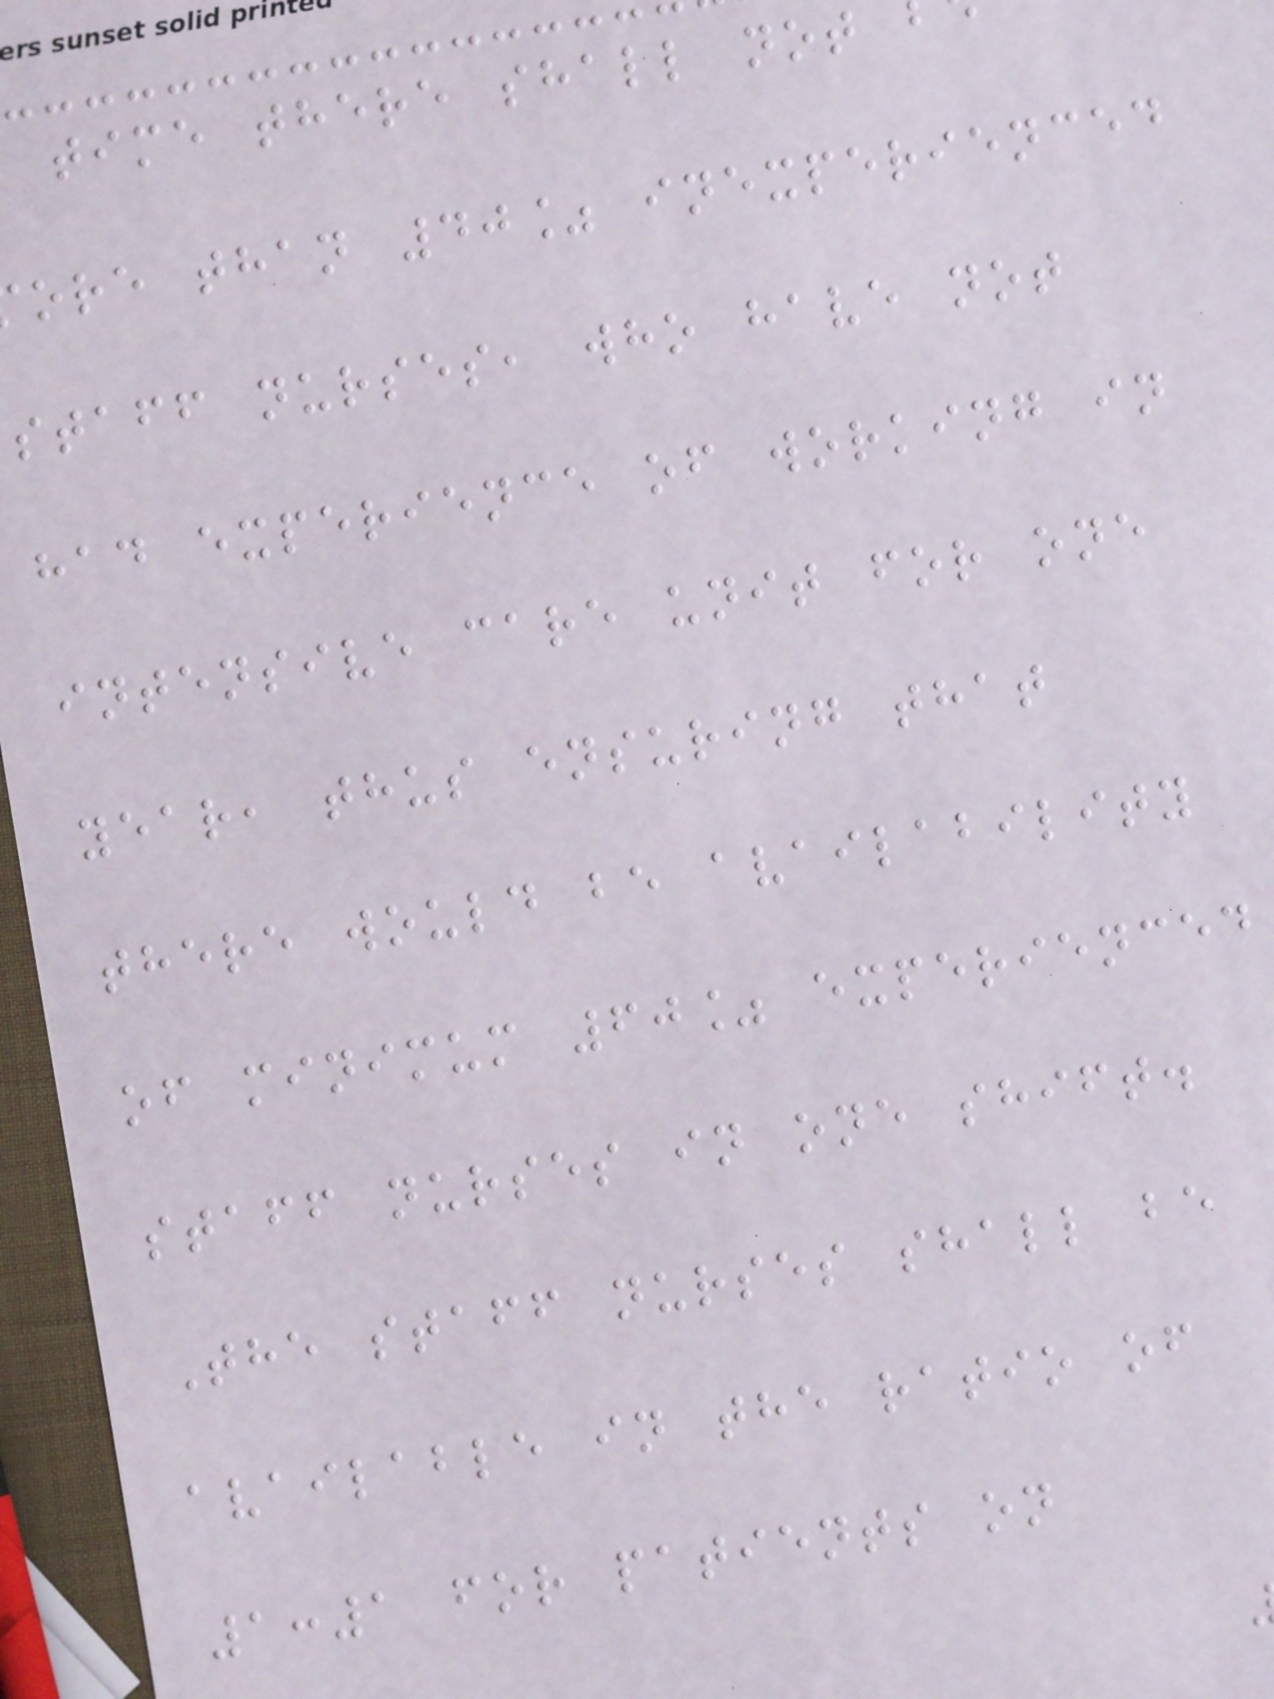time there shall not
ore than 40% inexperienced
staff nurses, who have not
had experience of working in
intensive care unit for one
year, thus ensuring that
there would be availability
of minimum 60% experienced
staff nurses in one shift.
The staff nurses shall be
available in the ratio of
1:1 for patients on
